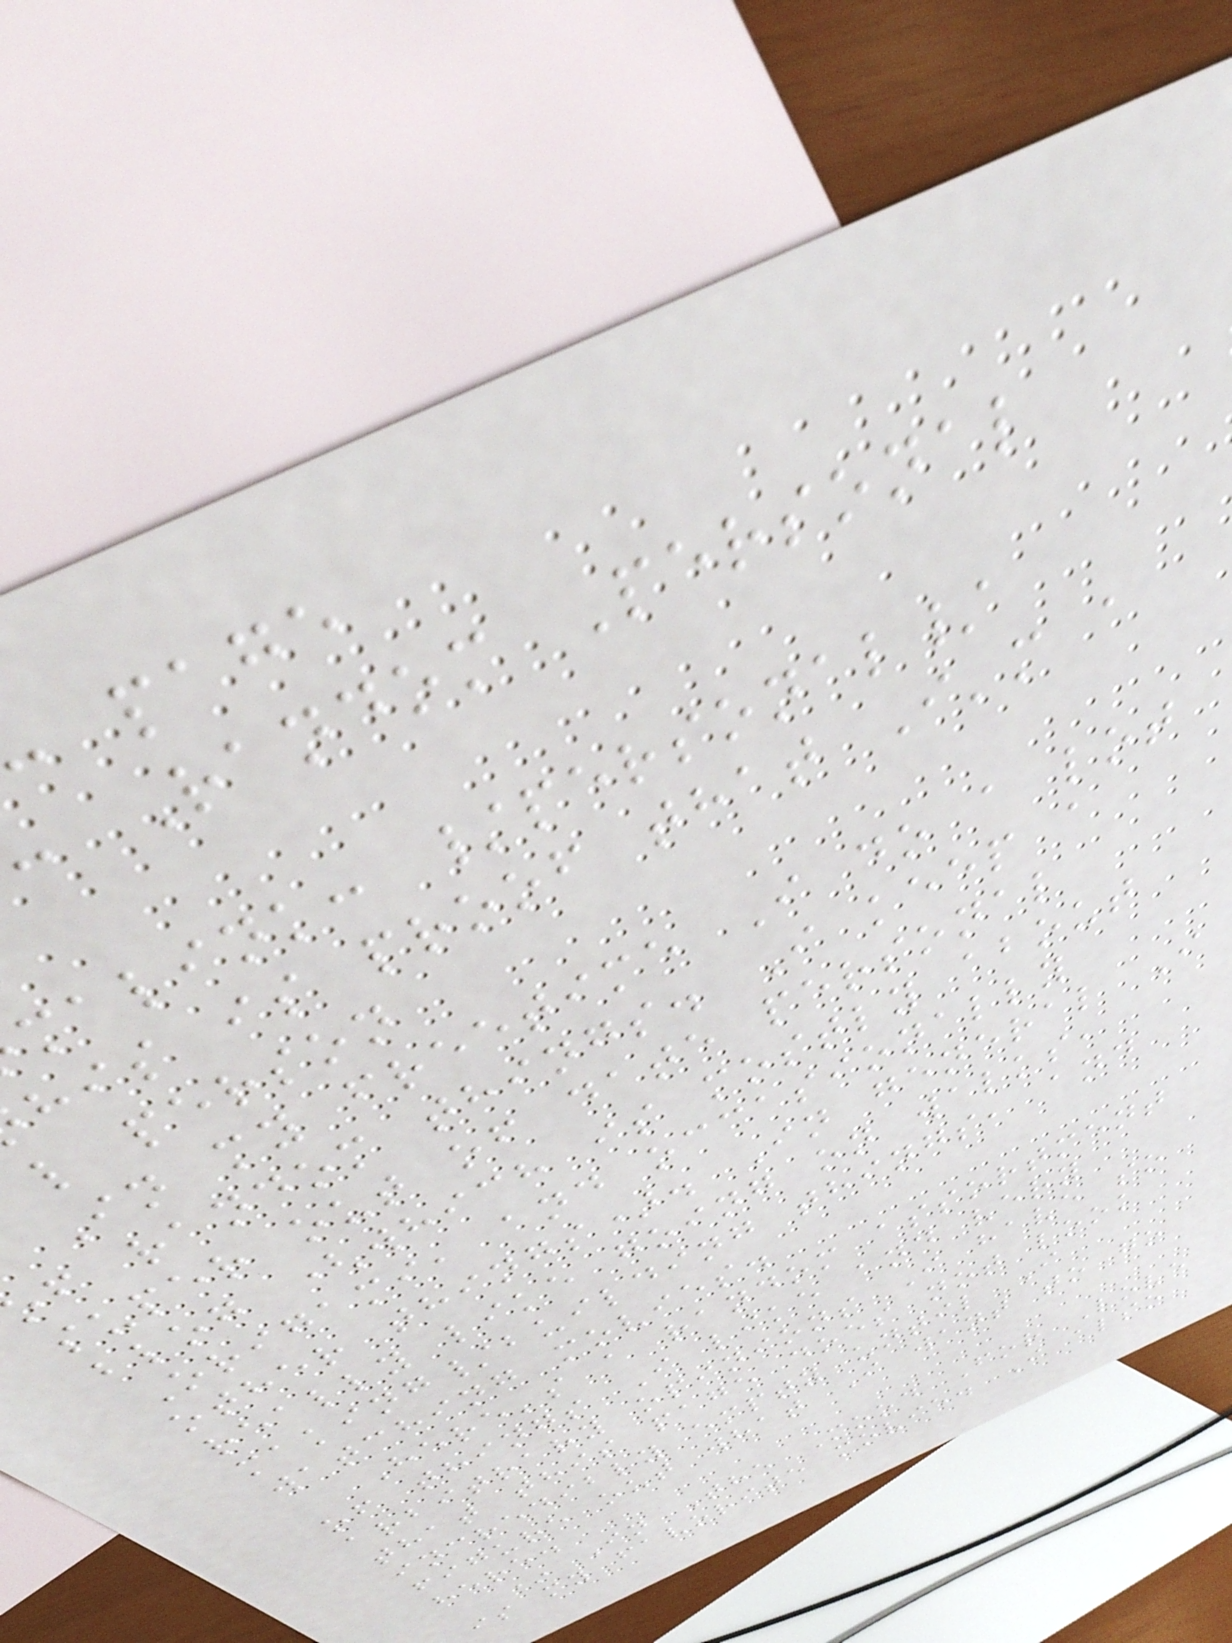page
Random Personal
malink: /personal/
his is proof that I'm a
l person
In my freetime I do a lot
f random things. I keep a
super out of date personal
blog (which is mostly about
Origami, and occasionally
other things). In general I
really like going on walks,
making/building things, and
watching movies.
Here's a random assortment
of things I like and very
arbitrary opinions I have so
that this page does not look
incredibly empty until I
figure out what I want to go
here.
* In The Mood For Love
is my favorite movie. I also
